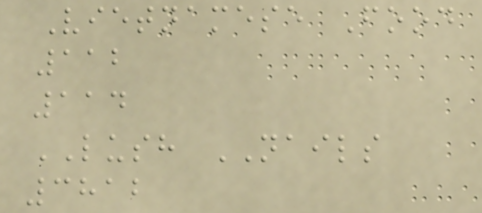Vietnamese Food
112
114
LUSH NAILS
3812
